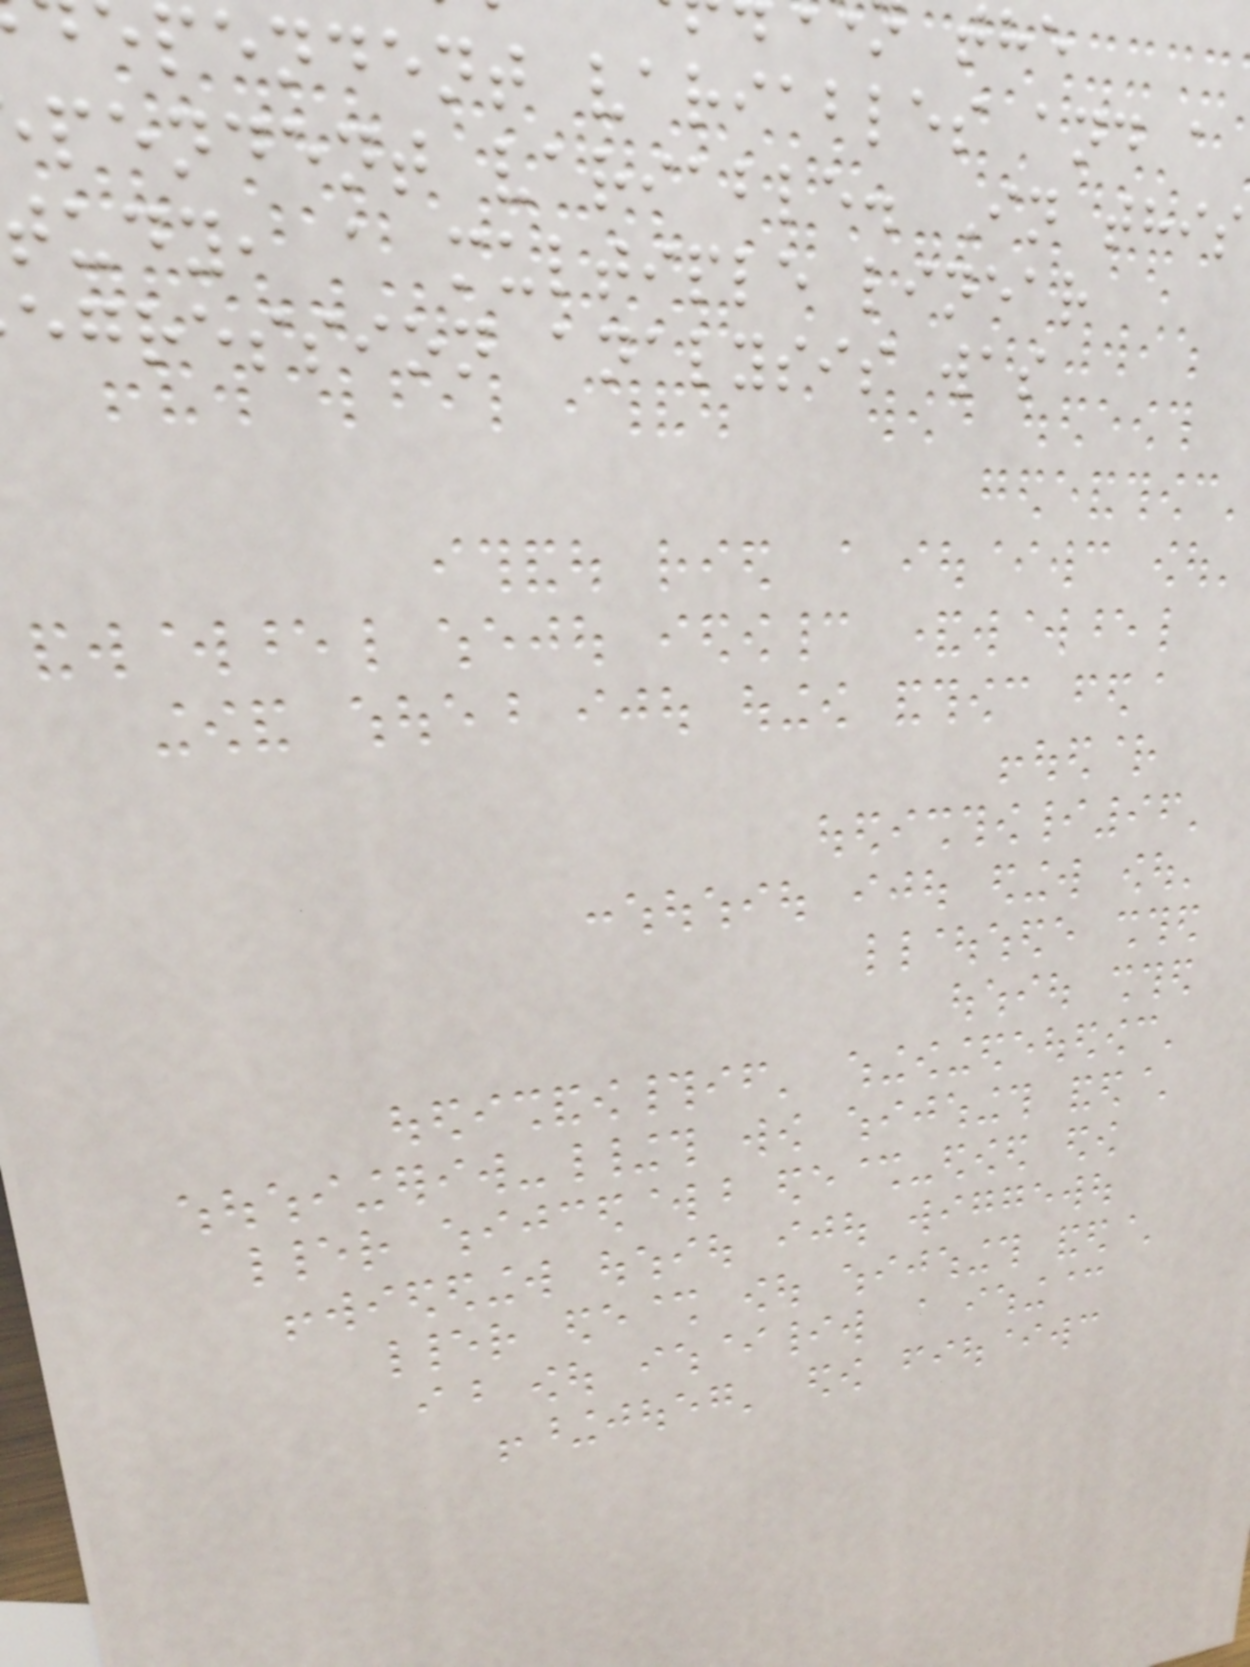pendent variables and a
pendent variable. In this
tudy, a multiple linear
egression analysis was
